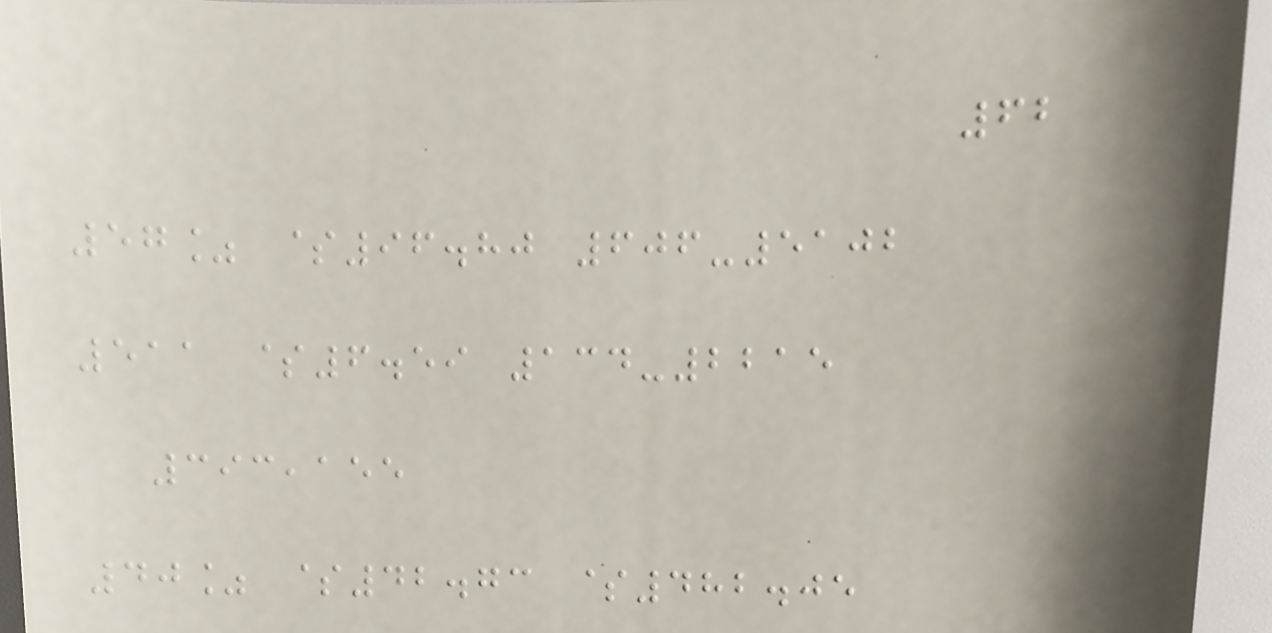62
57% $96.80 606-5102
511 $6.59 134-2215
393,155
40% $42.73 $482.05
